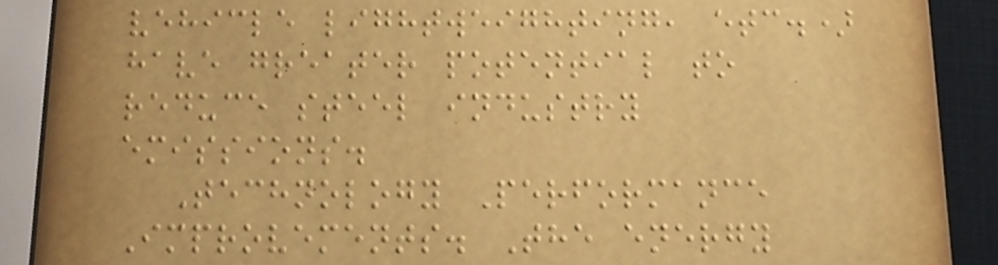vehicle lightweighting, etc.)
have greater potential to
reduce steel industry
emissions.
Technology Performance
Improvements. The energy
